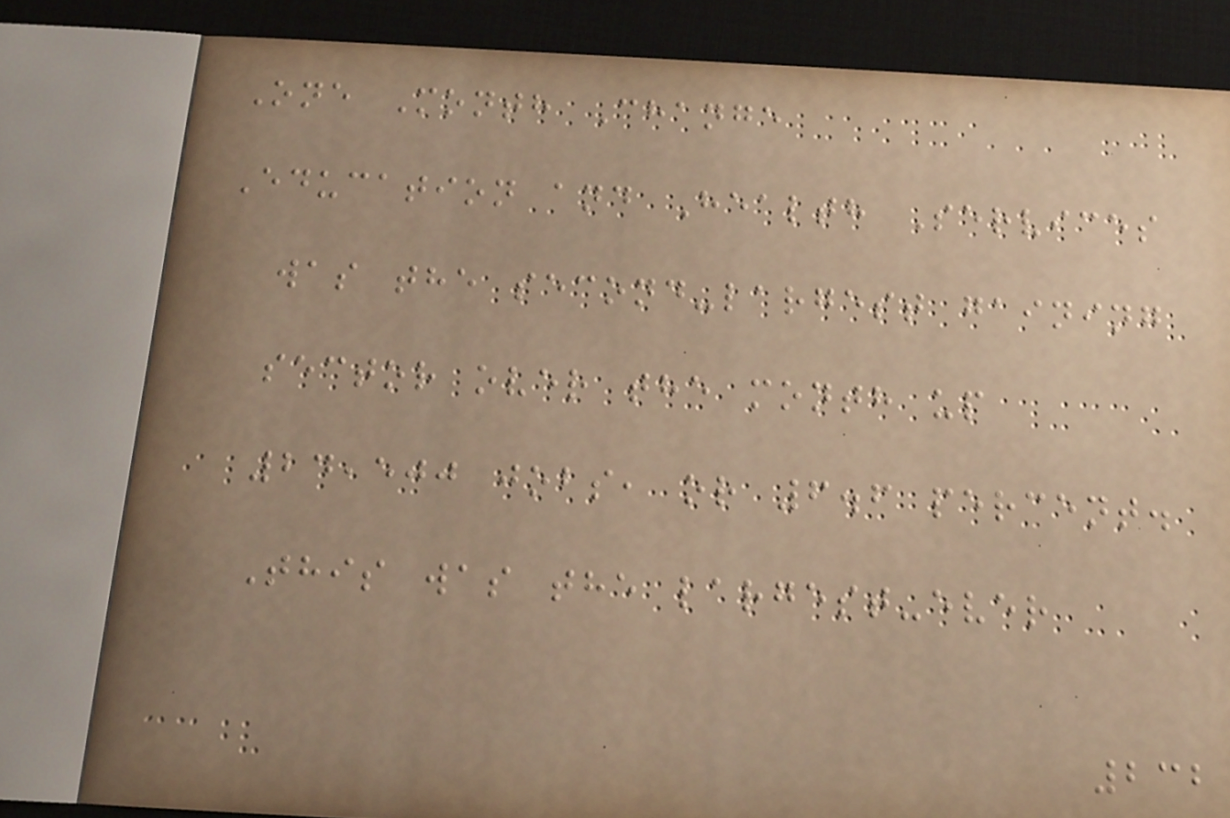One Month Change
Education and Health Services
was the second-largest gaining
sector over the month up
24,500 jobs, or 6.6 percent.
This was the largest-ever
232
